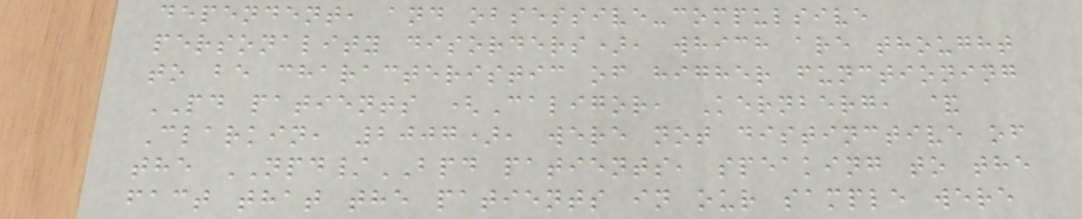dependent, and obsessive-compulsive
personality disorders), which are thought
to be characteristic of higher functioning
PD patients (Caligor, Kernberg, &
Clarkin, 2007), were not distinctive of
the NPD/BPD patients, speaking to the
fact that the patients in our sample were
